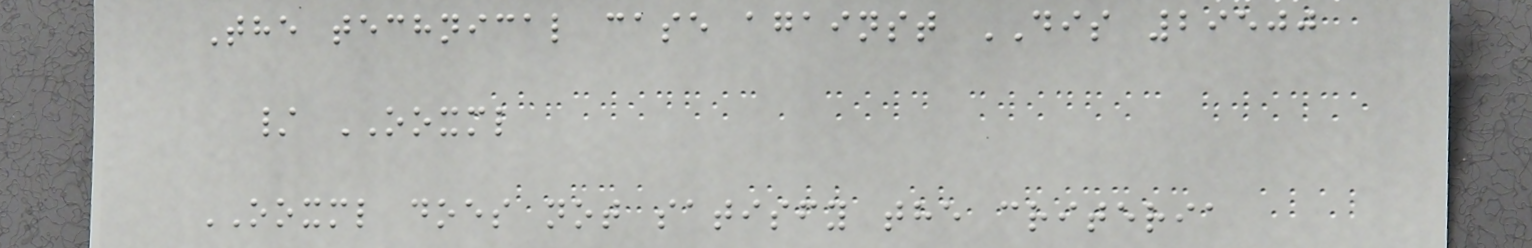The technical case against DIS 29500
/ OOXML
OOXML does not satisfy the criteria
